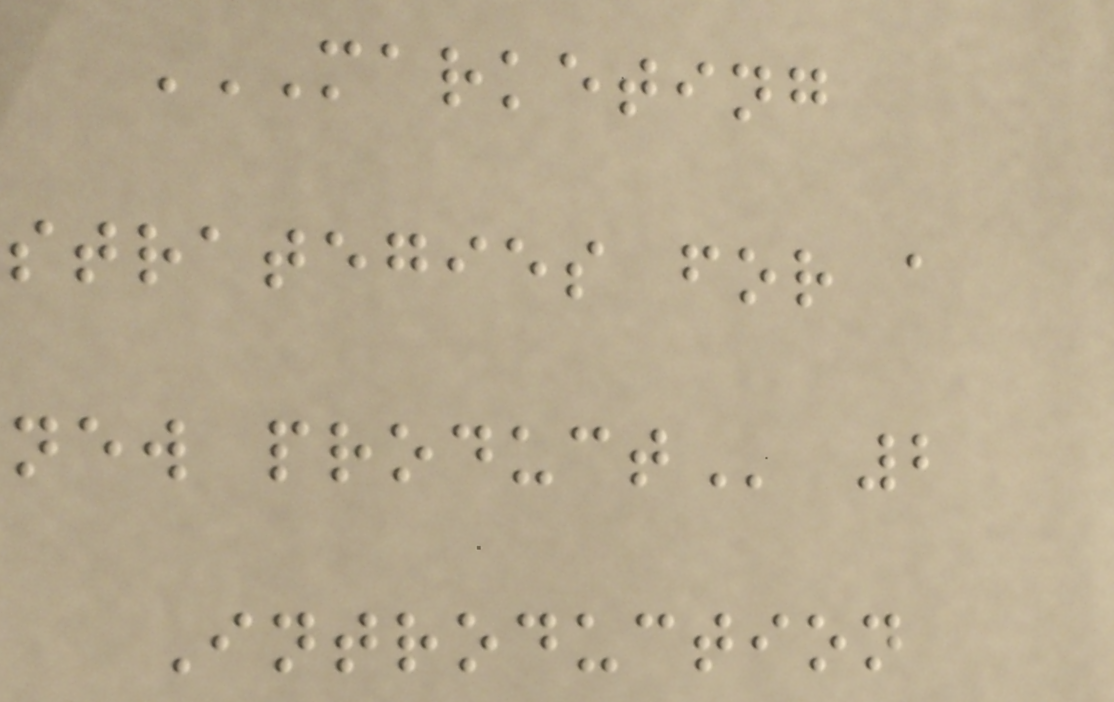MARKETING
STRATEGIES FOR A
NEW PRODUCT 2
Introduction
